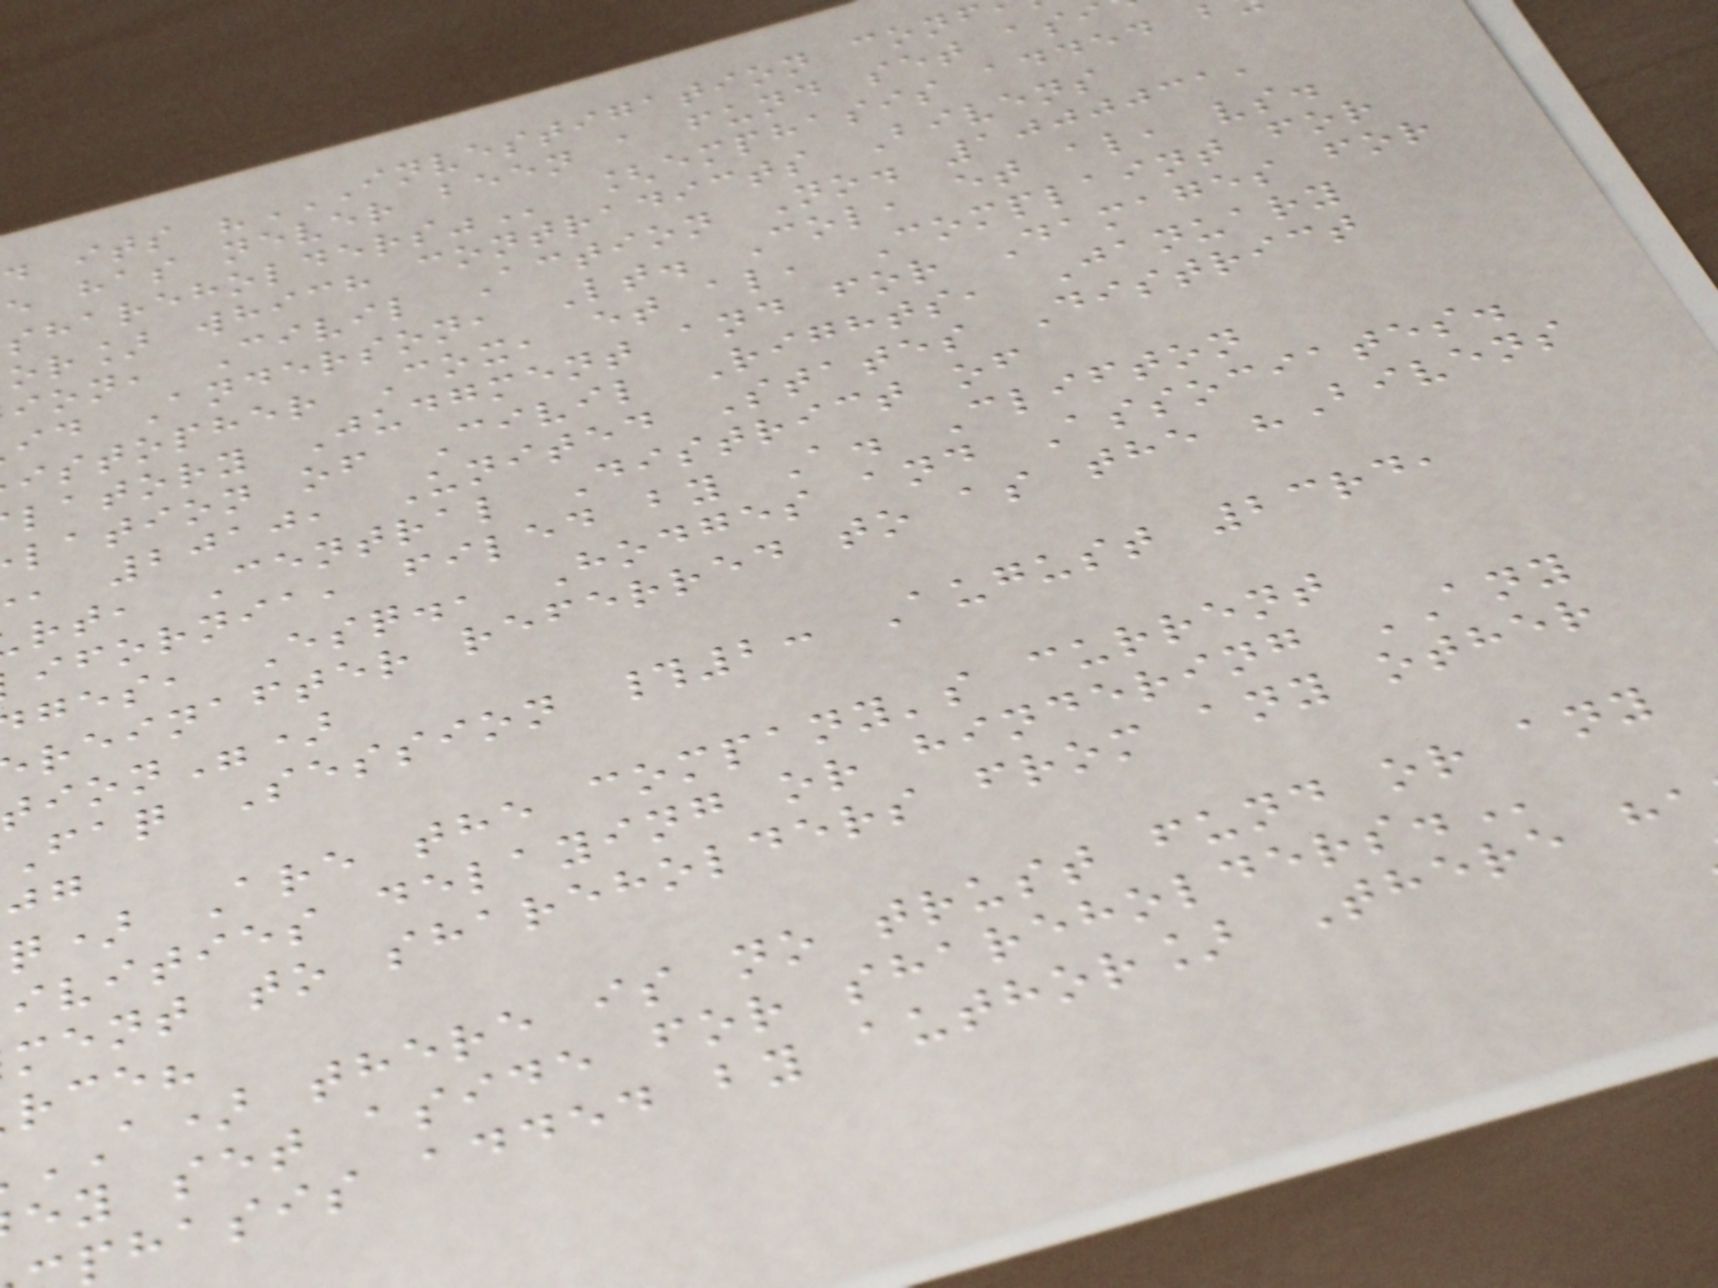e has never been a fund set
[emphasis added
or] which contradicts Bivens
ion, Civil Action No. 1000031,
id Anderson, Lt. Col, et al, vs.
istopher Cox, et al, Complaint for
latory Judgment and for Damages for
lation of Civil Rights, January
, 2010, United States District
rt, Central District of
ifornia, filed by A. Clifton
ges, Esq., Hodges and Associates.
reinafter referred to as the "Bivens
ion")
faq Session #2: August 23rd,
q) Are the company's current
ivities delaying or hindering ANY
ment to shareholders from any other
rce?
A) there is no trust fund or any
ey set aside for
phasis added by author] There ha
